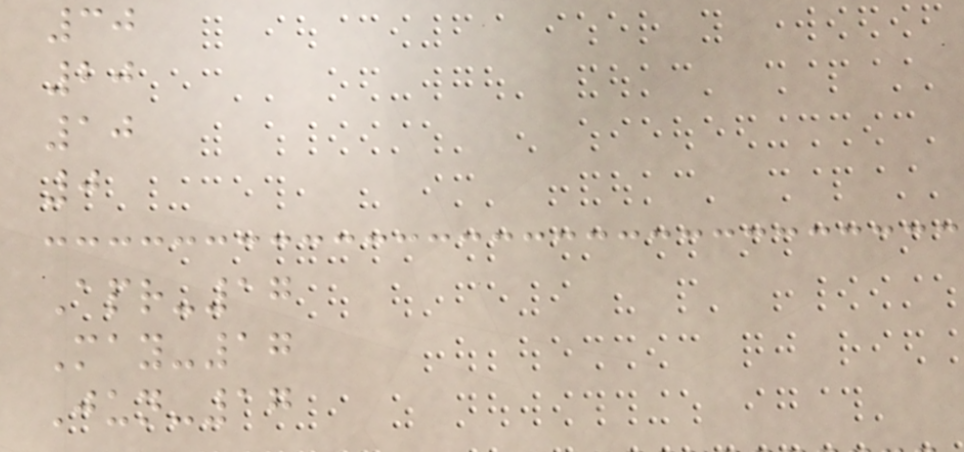30
20
10
0
Apr-17
May-17
Jun-17
